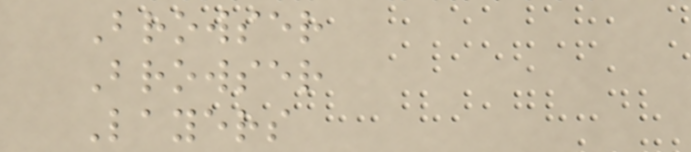Browser
Browser
Layers
